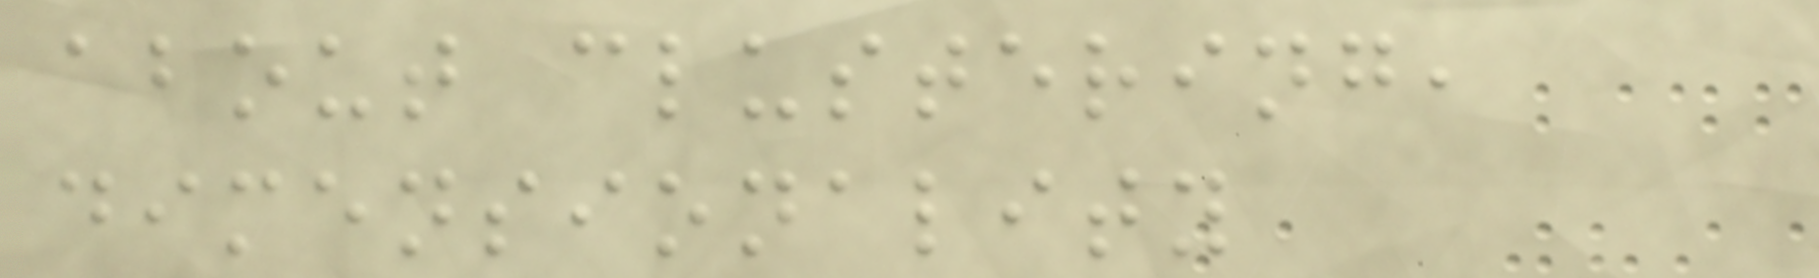about clustering,
dimensionality
